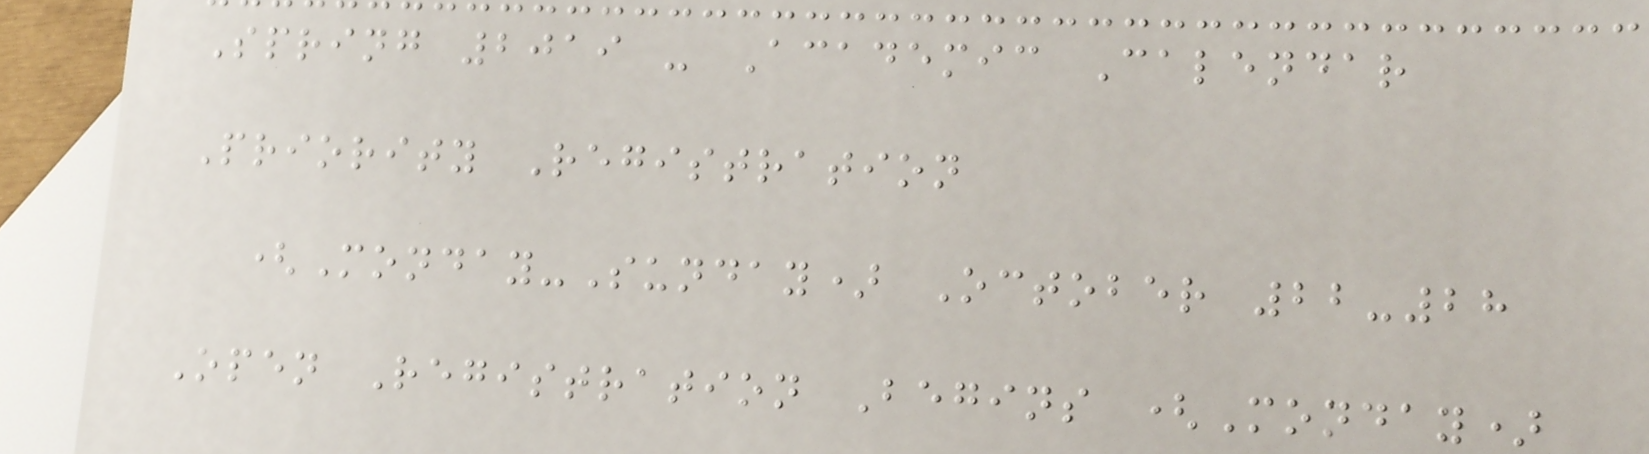Spring 2019 - Academic Calendar
Priority Registration
(Monday-Sunday) October 22-28
Open Registration Begins (Monday)
